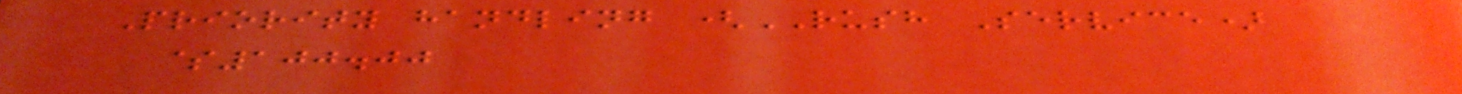Priority handling (RUSH Service)
$100.00
